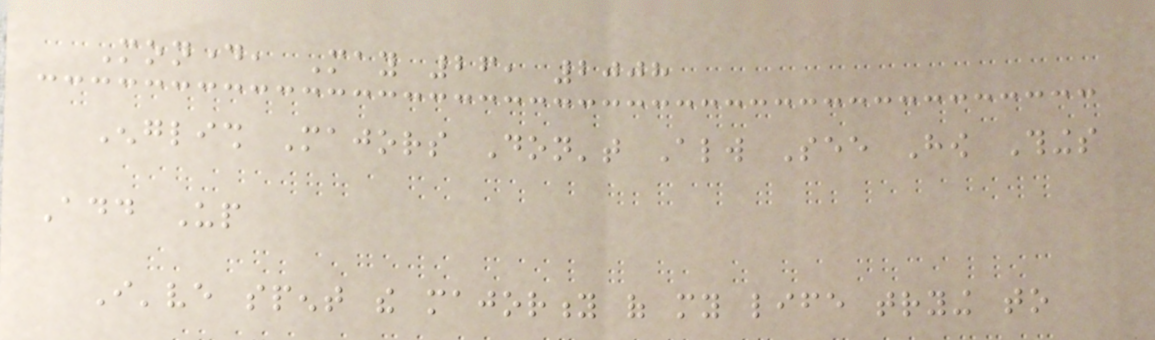Monday, May 26, 2008
English Majors Don't Always See How Things
Add Up
I've spent the majority of my life trying to
